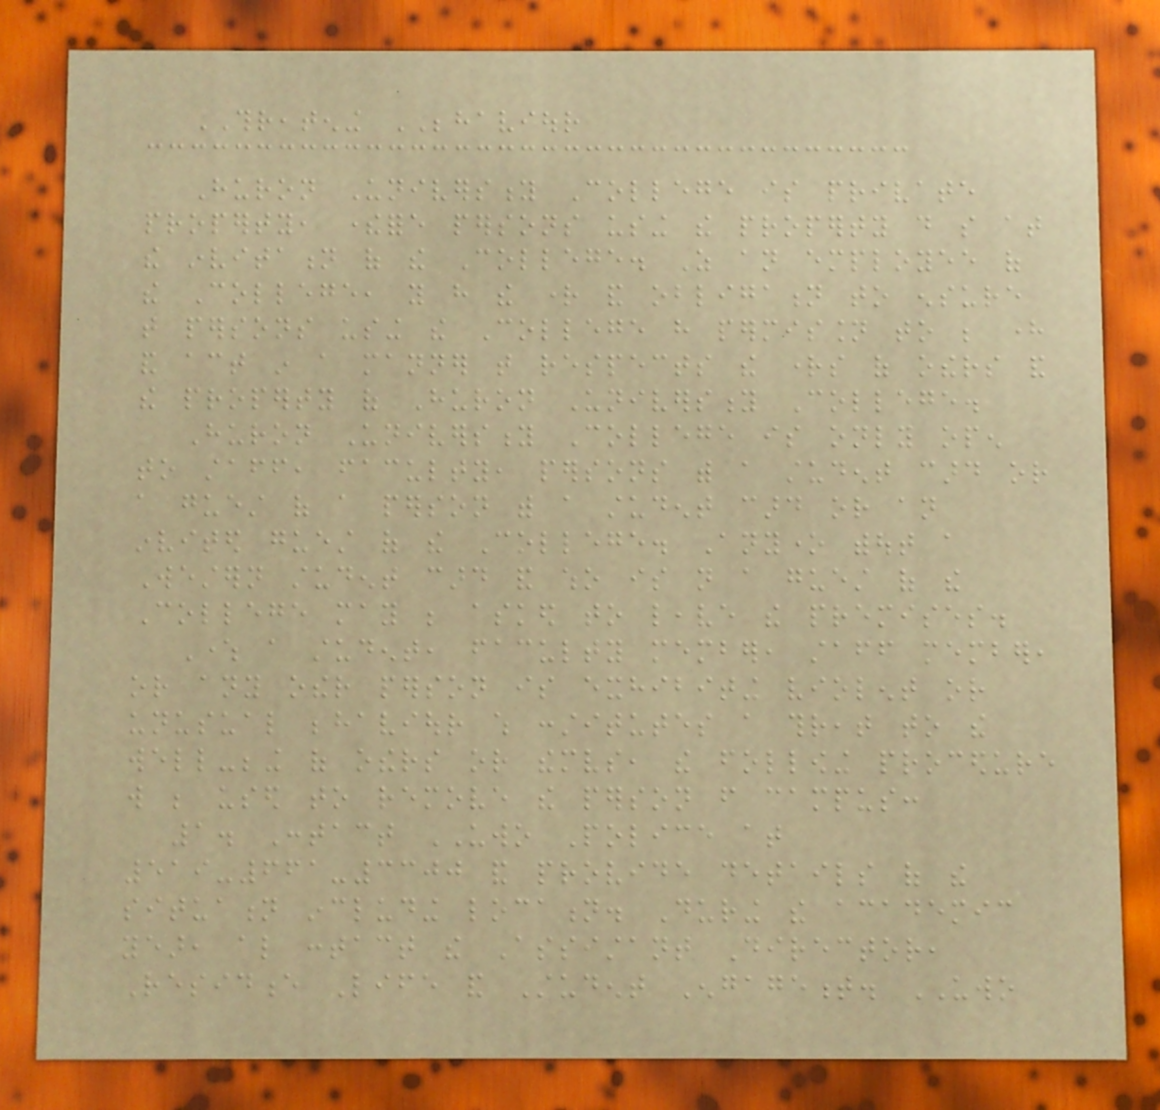THREATENING BEHAVIOUR
Huron University College is private
property, therefore persons using the property do so at
the invitation of the College. As an employee of
the College, you have the right and obligation to ensure
that persons using the College have permission to be here
and act in a manner that respects the rights of others and
the property of Huron University College.
Huron University College is only open
to staff, faculty, persons with a student card or
a guest of a person with a student card or an
invited guest of the College. Anyone without a
Western student card and who is not a guest of the
College may be asked to leave the premises.
Where a student, faculty member, staff member,
or any other person is exhibiting violent or
unusual behaviour which constitutes a threat to the
well-being of others or themselves, the following procedure
will be used to remove the person from campus:
1. Contact UWO Police at
519-661-3300 and provide details of the
situation including location. During the academic
year, also contact the Assistant Director,
Residence Life and Student Engagement. UWO
